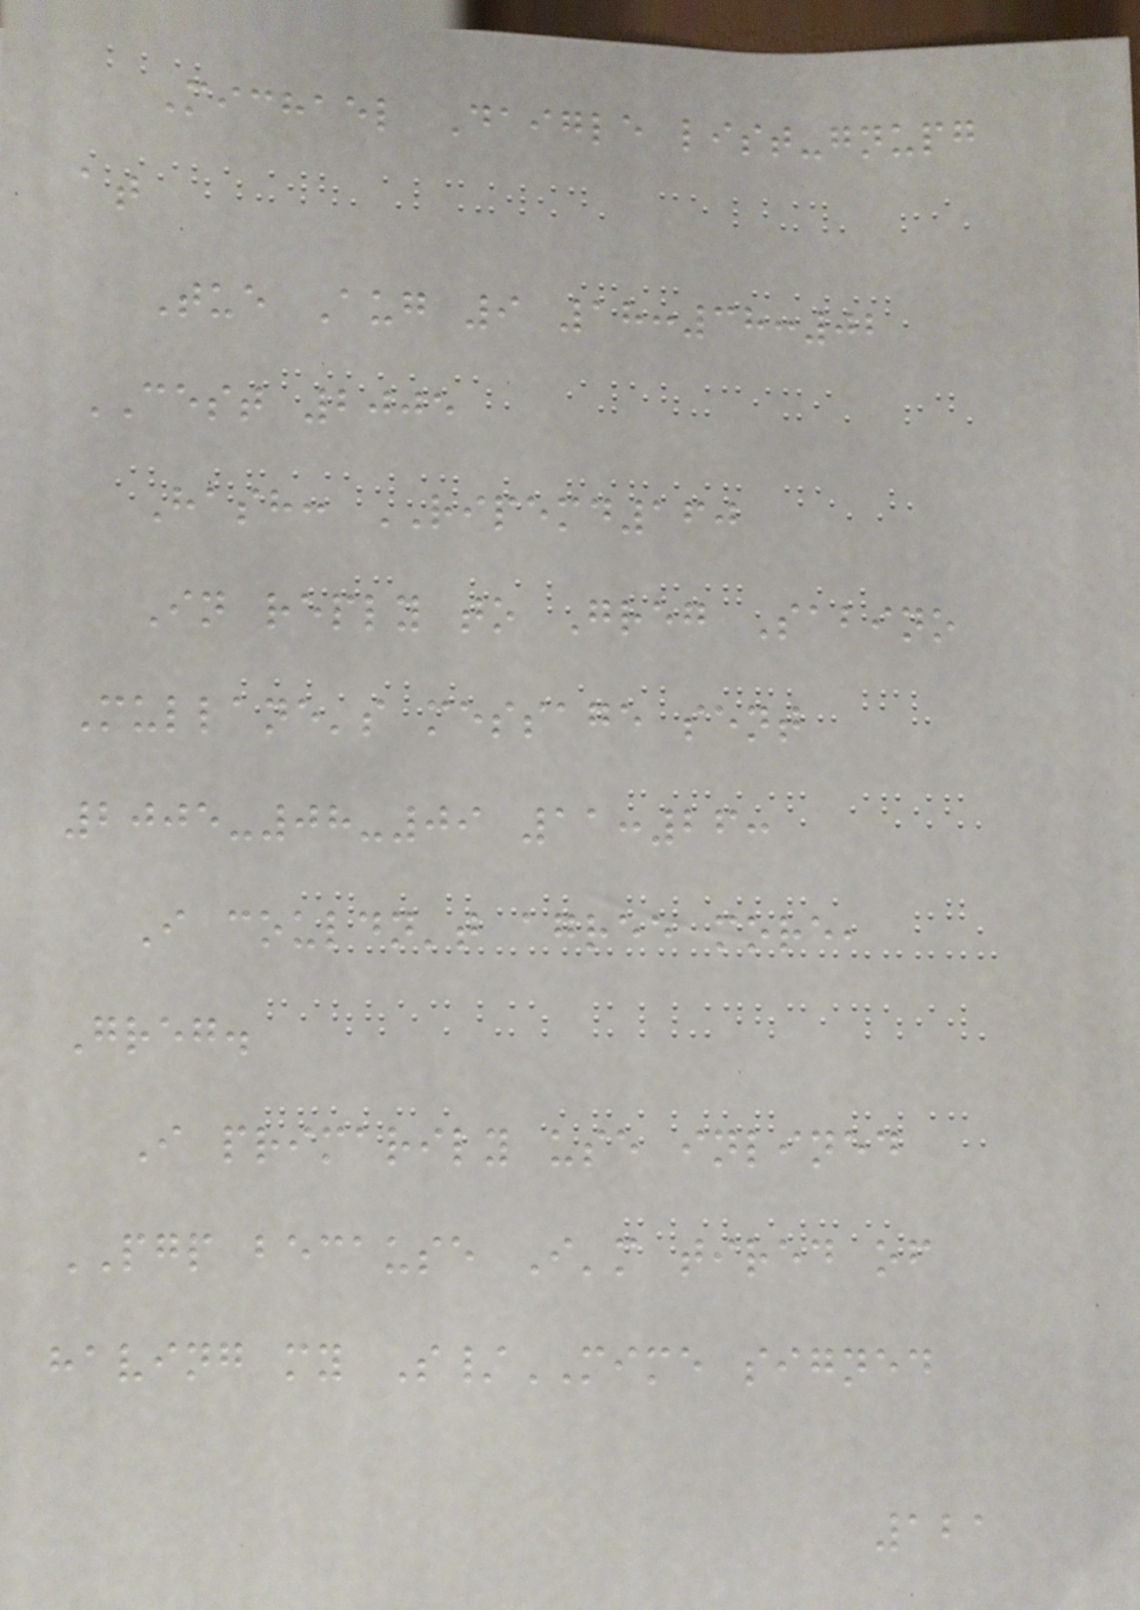Michael Daigle list-gnupg
at
Tue Aug 9 18:38:02
CEST 2005
Hash: RIPEMD160
In reply to Greg Sabino
Mullane's message sent
2005-08-09 11:26:
I couldn't agree more,
Greg.
I primarily use inlined
PGP because I'm tired of
having my S/MIME signed
121
